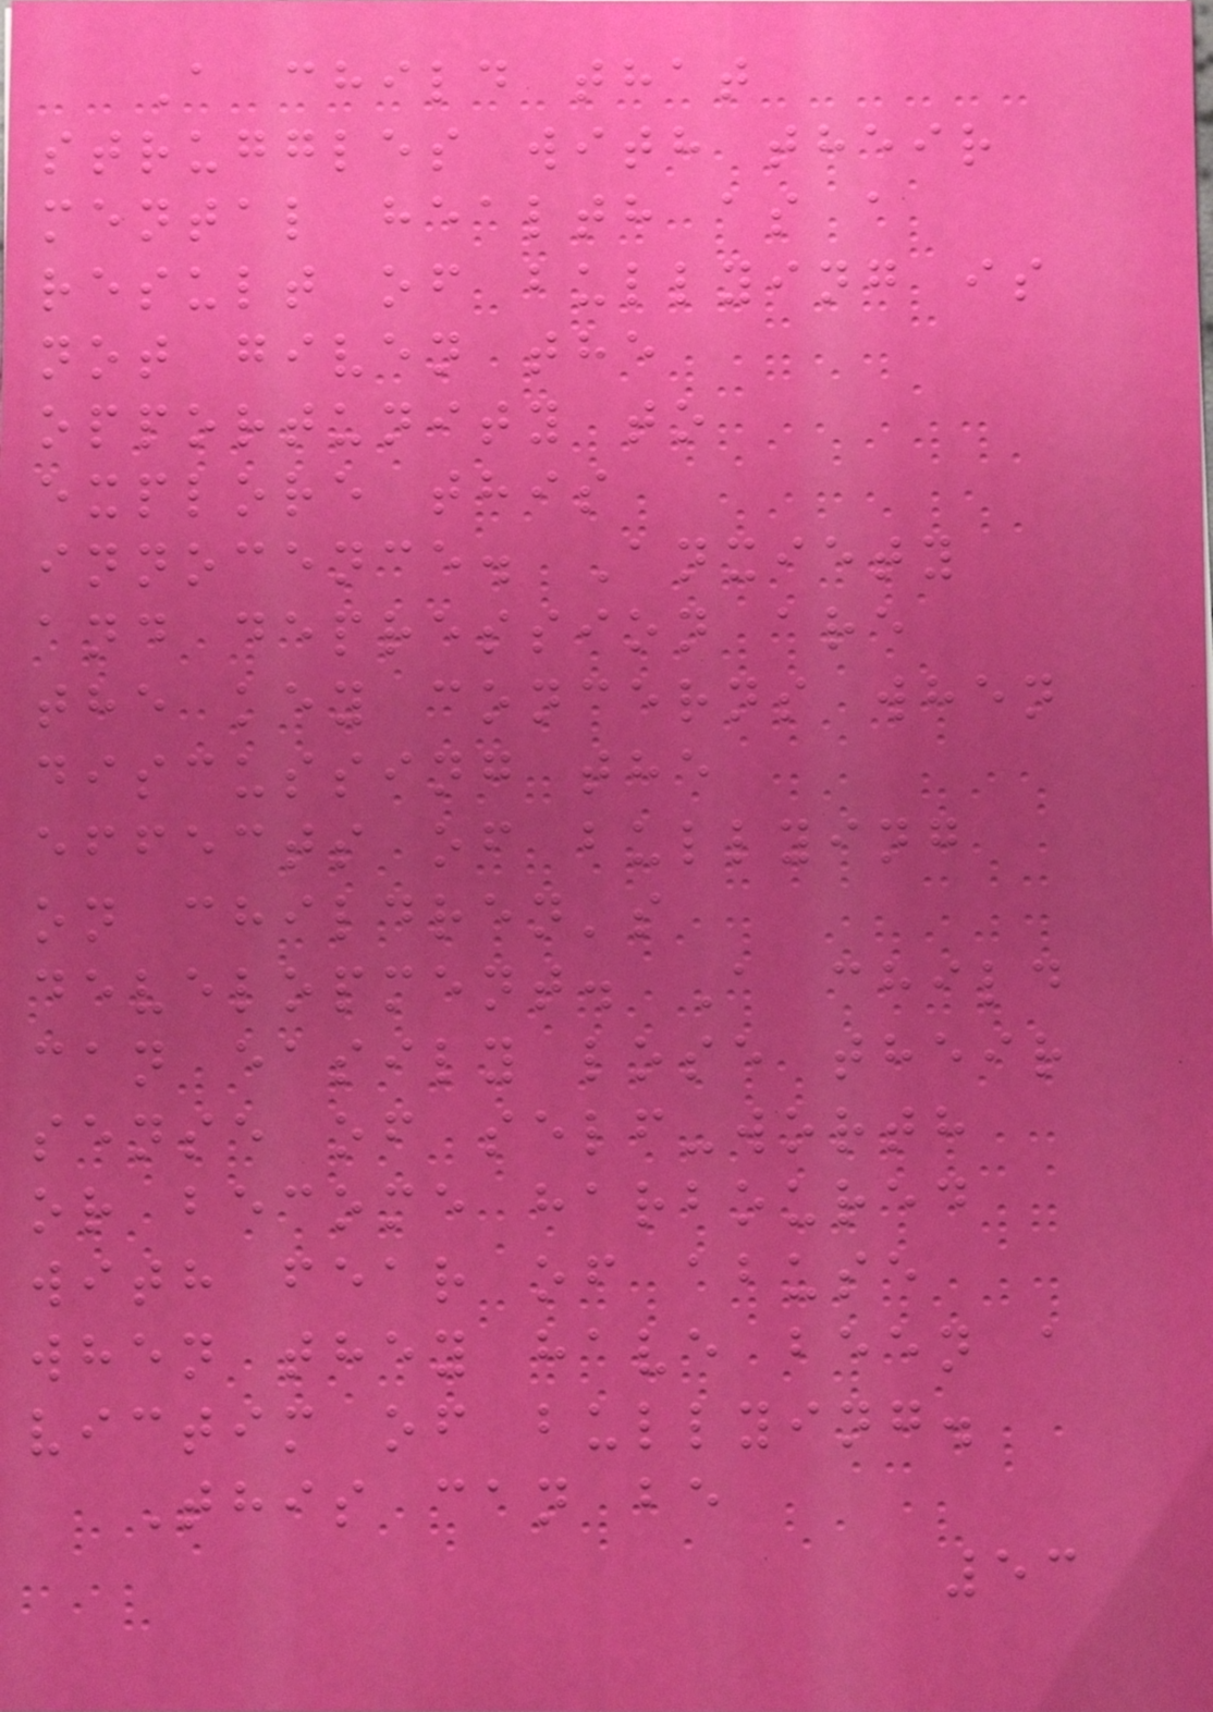A child that
struggles with their
mental health as a
result of bullying is
not given the
opportunity to
explore this
innocence. Anxiety
and depression are
the key concerns when
discussing the
effects of bullying
on children's
development. A child
can easily lose their
sense of self-worth
or become harboured
with fear of abuse
when they have been a
victim of bullying.
This can be
53
